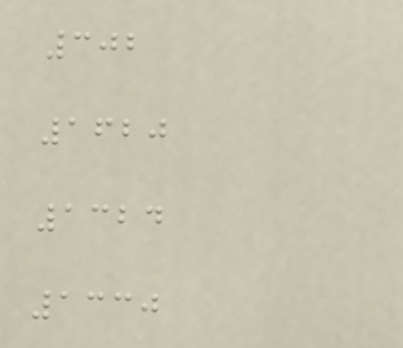302
1620
1324
1330
